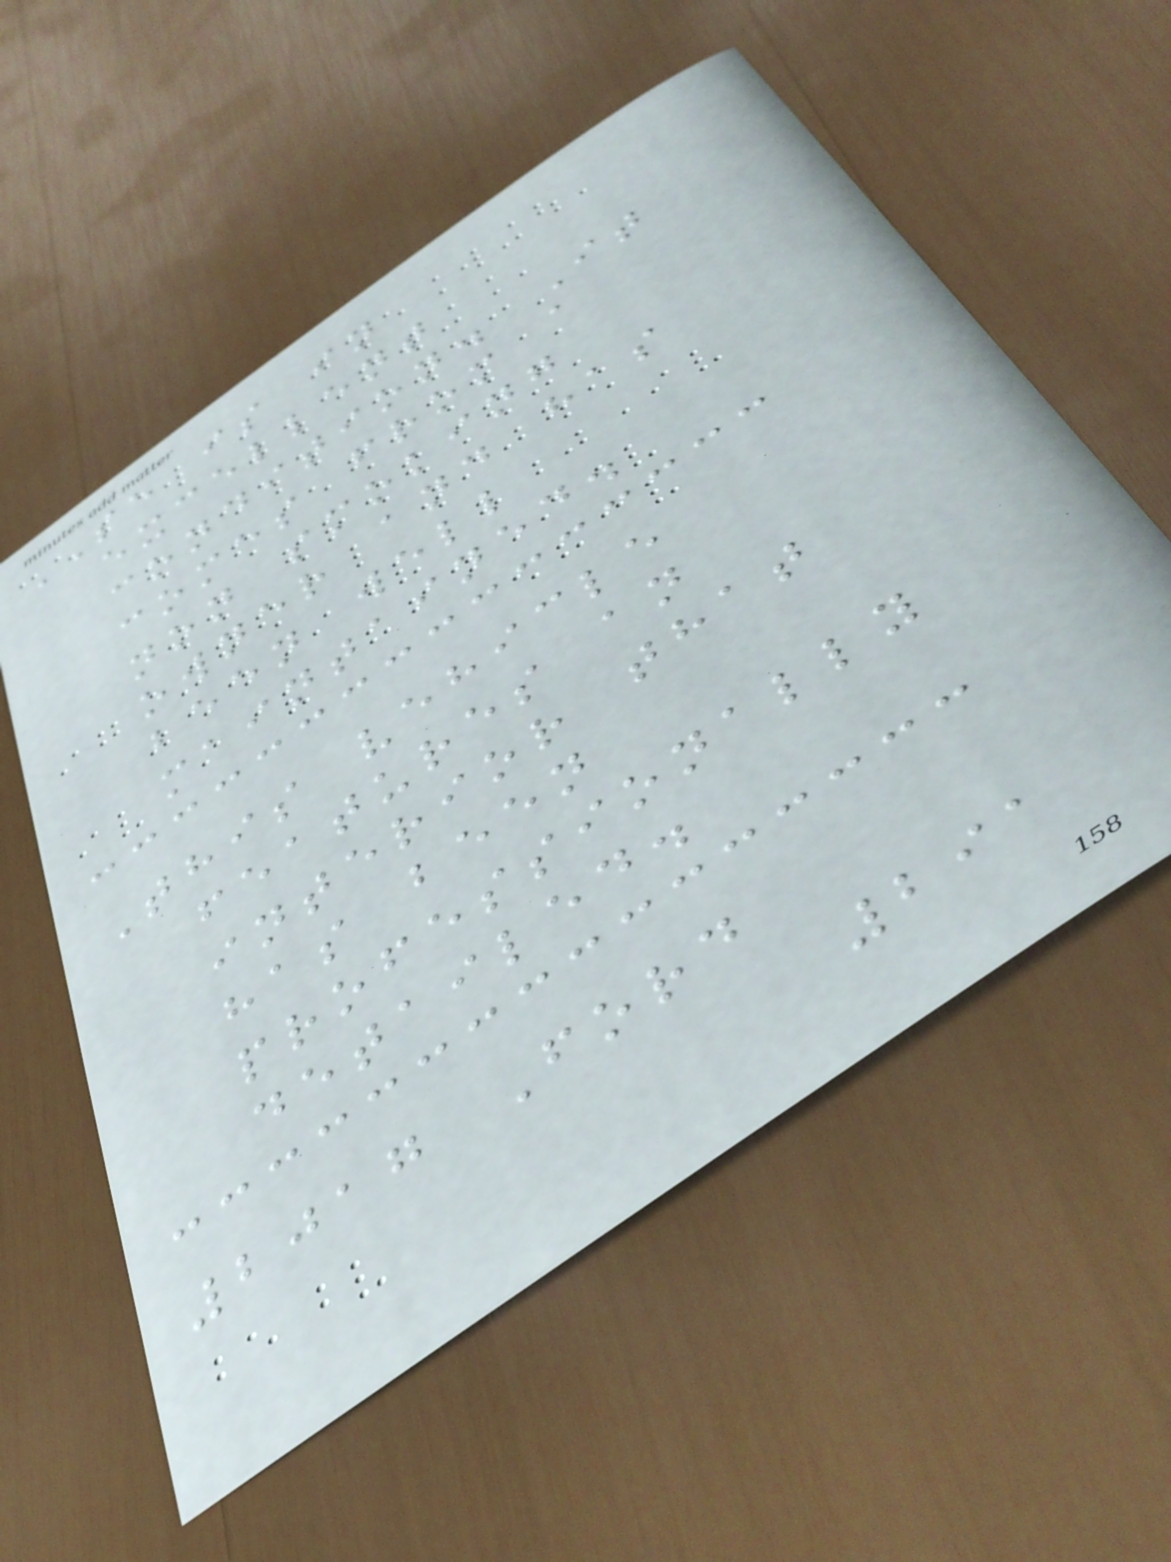SE is in
excellent
condition. It
comes from a
non smoking
owner and has
been well
maintained.
This vehicle
features an
interior that
has been
professionally
detailed.
2017 Ford
291
